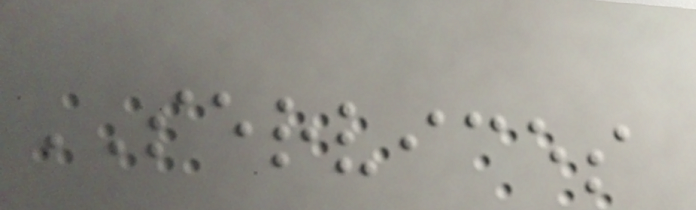SERVICES
